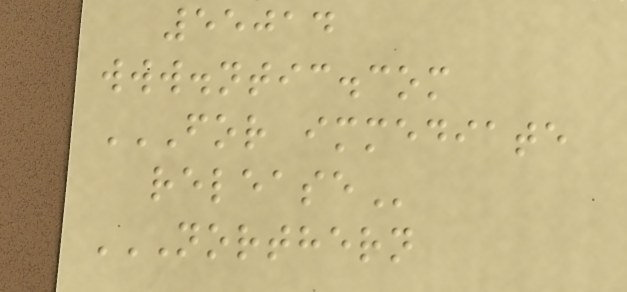55014
www.ntic.com
FOR IMMEDIATE
RELEASE
NORTHERN
